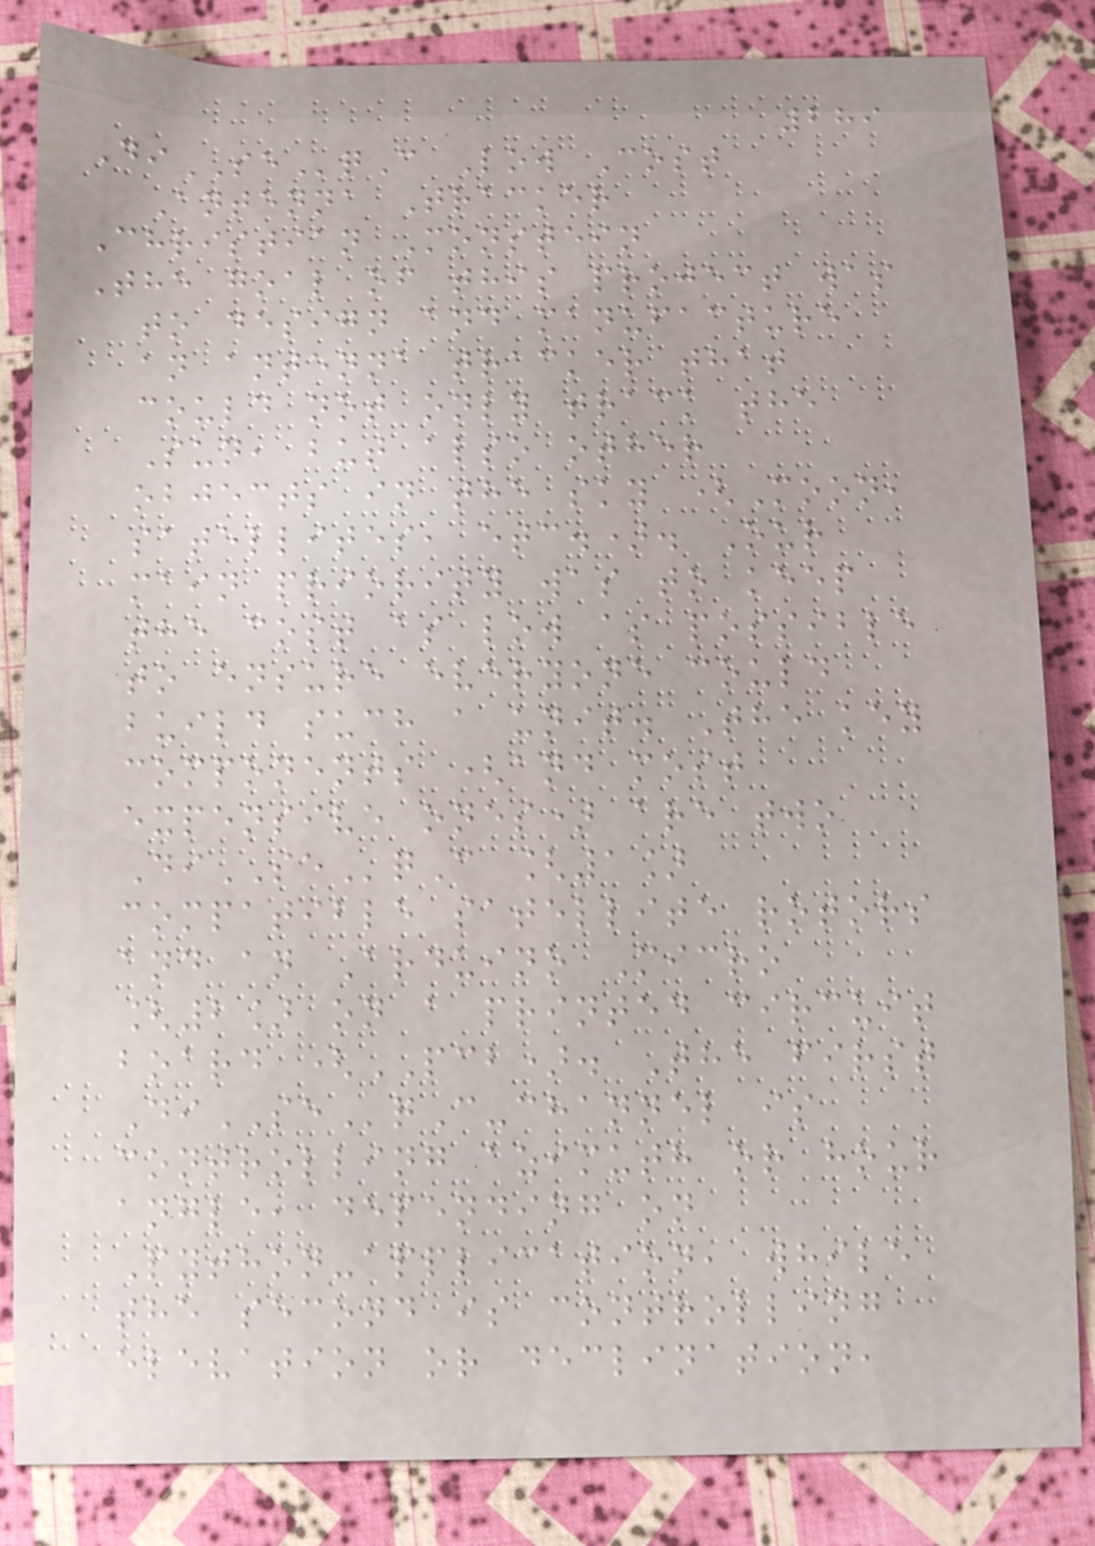289
DiSEqC Low Cost
Antenna Tracker
Christian Monstein
The goal of this project was
to design and manufacture
an antenna tracker that
could not only track the
Sun, but also other
objects in the sky (Moon,
satellites, etc.). Our
main priority was to keep
the cost as low as possible
to ensure everyone could
build such a unit. The key
components (and most
expensive ones) are two
DiSEqC [1]
compatible satellite rotors
and an Arduino Micro
[2] on a printed circuit
board (PCB). The first
DiSEqC-channel is
controlling azimuth or hour
angle, depending on
Python-application, while
the second is controlling
elevation or declination,
